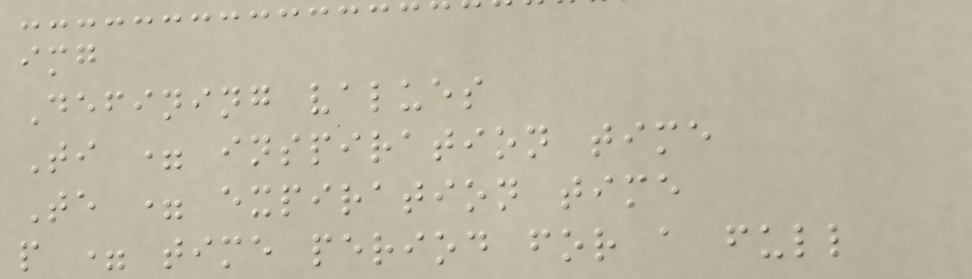img
Defining values
Ti = inspiration time
Te = expiration time
p = time period for a full
